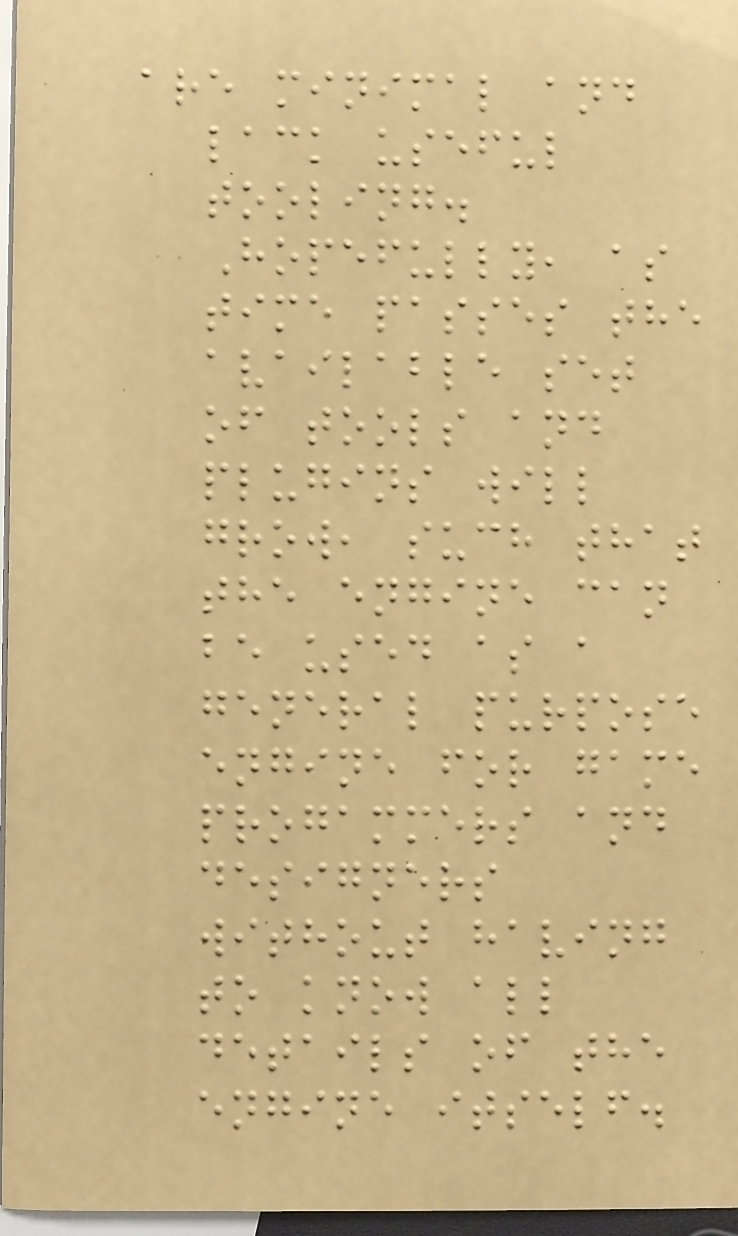are minimal and
lack useful
tooling.
Hopefully, as
time passes the
available set
of tools and
plugins will
grow, such that
the engine can
be used as a
general purpose
engine for game
progammers and
designers
without having
to know all
details of the
engine itself.
